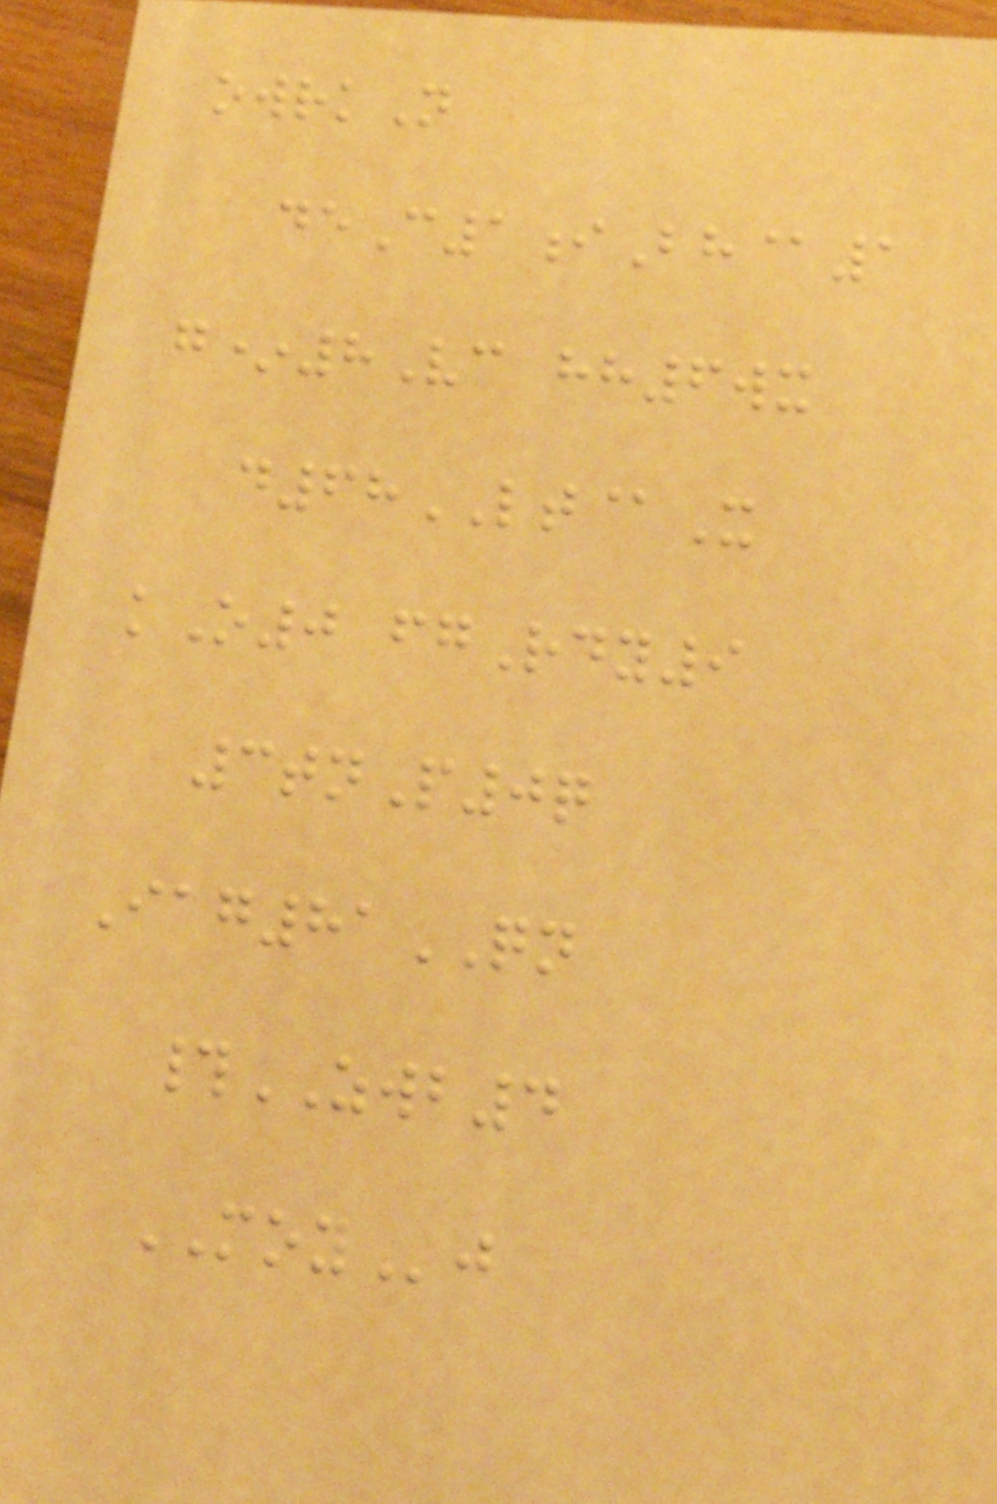owrkN
deC1iBh@1
g*8Vc hh6wx
d68LT@X
kO0 fgRdy9
3tnP0q
Iag81QN
#ZWB4
MOYj
